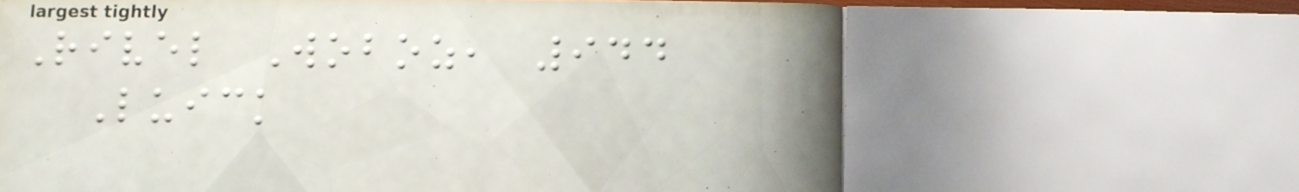Rivel Woboz, 944
Luick
